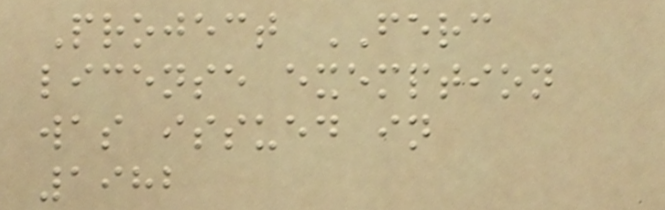Project FERC
license exemption
was issued in
1982
